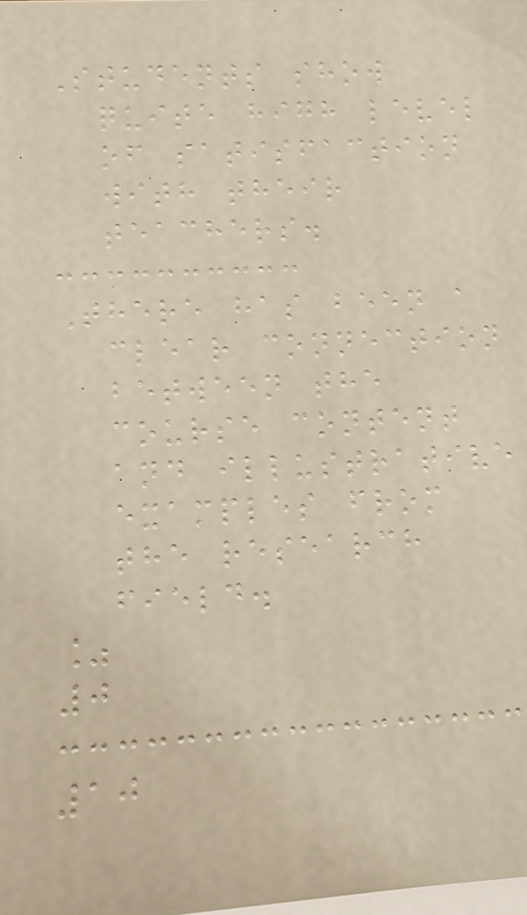Students show
quite high level
of satisfaction
with their
teachers.
There has been a
clear connection
between the
course content
and illustrative
examples from
the research
field.
%
0
10
